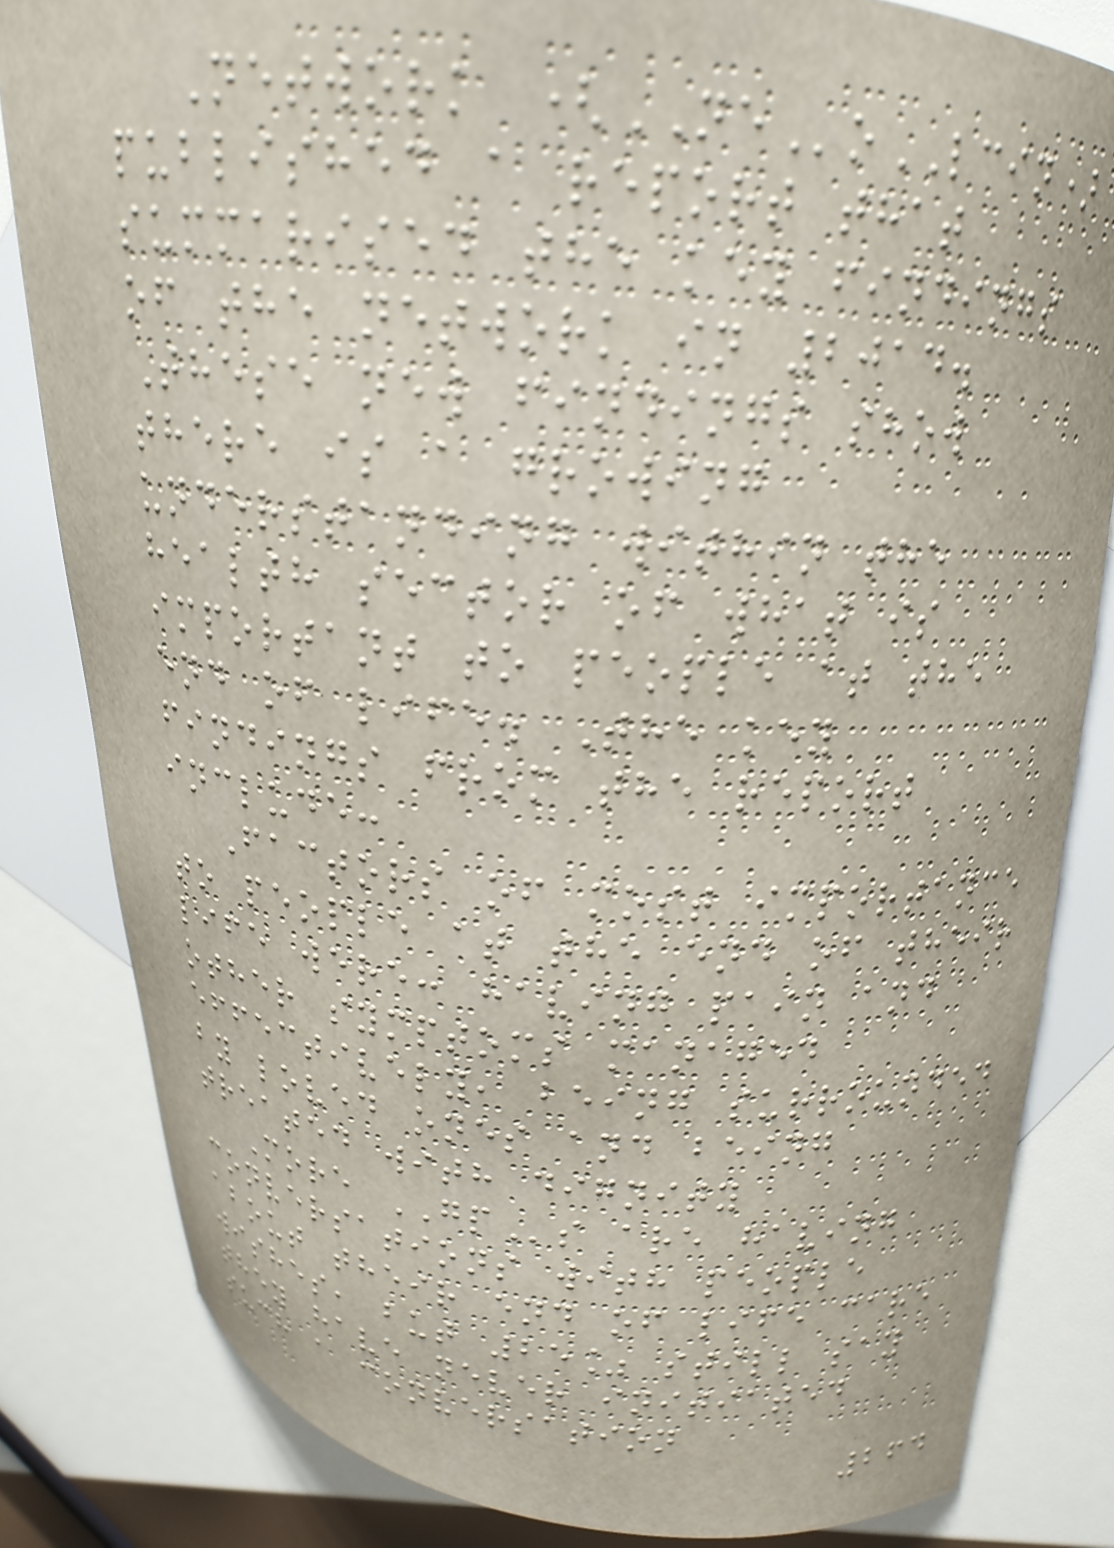Network (NEoLCIN)
published a report that
summarised the key findings
of the network in 2014.
These new findings show
there is a growing
understanding within the
health sector of what is
important to people at the
end of life. The key
findings from the report
include:
Factors of most importance
to people at the end of their
life were: having pain and
other symptoms managed
effectively, being surrounded
by loved ones and being
treated with dignity
More GPs are having
conversations with people
about their end of life care
wishes, but 25% still say
they have never initiated
such a conversation
264
